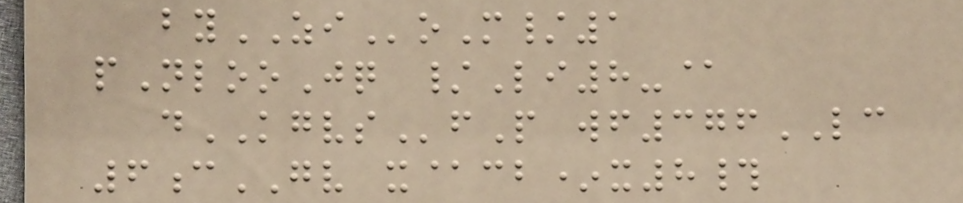byZIoM/1
pNlooJq /Li8-@
dKGVSfP wf376LC
6cGV x@cb*x8#
